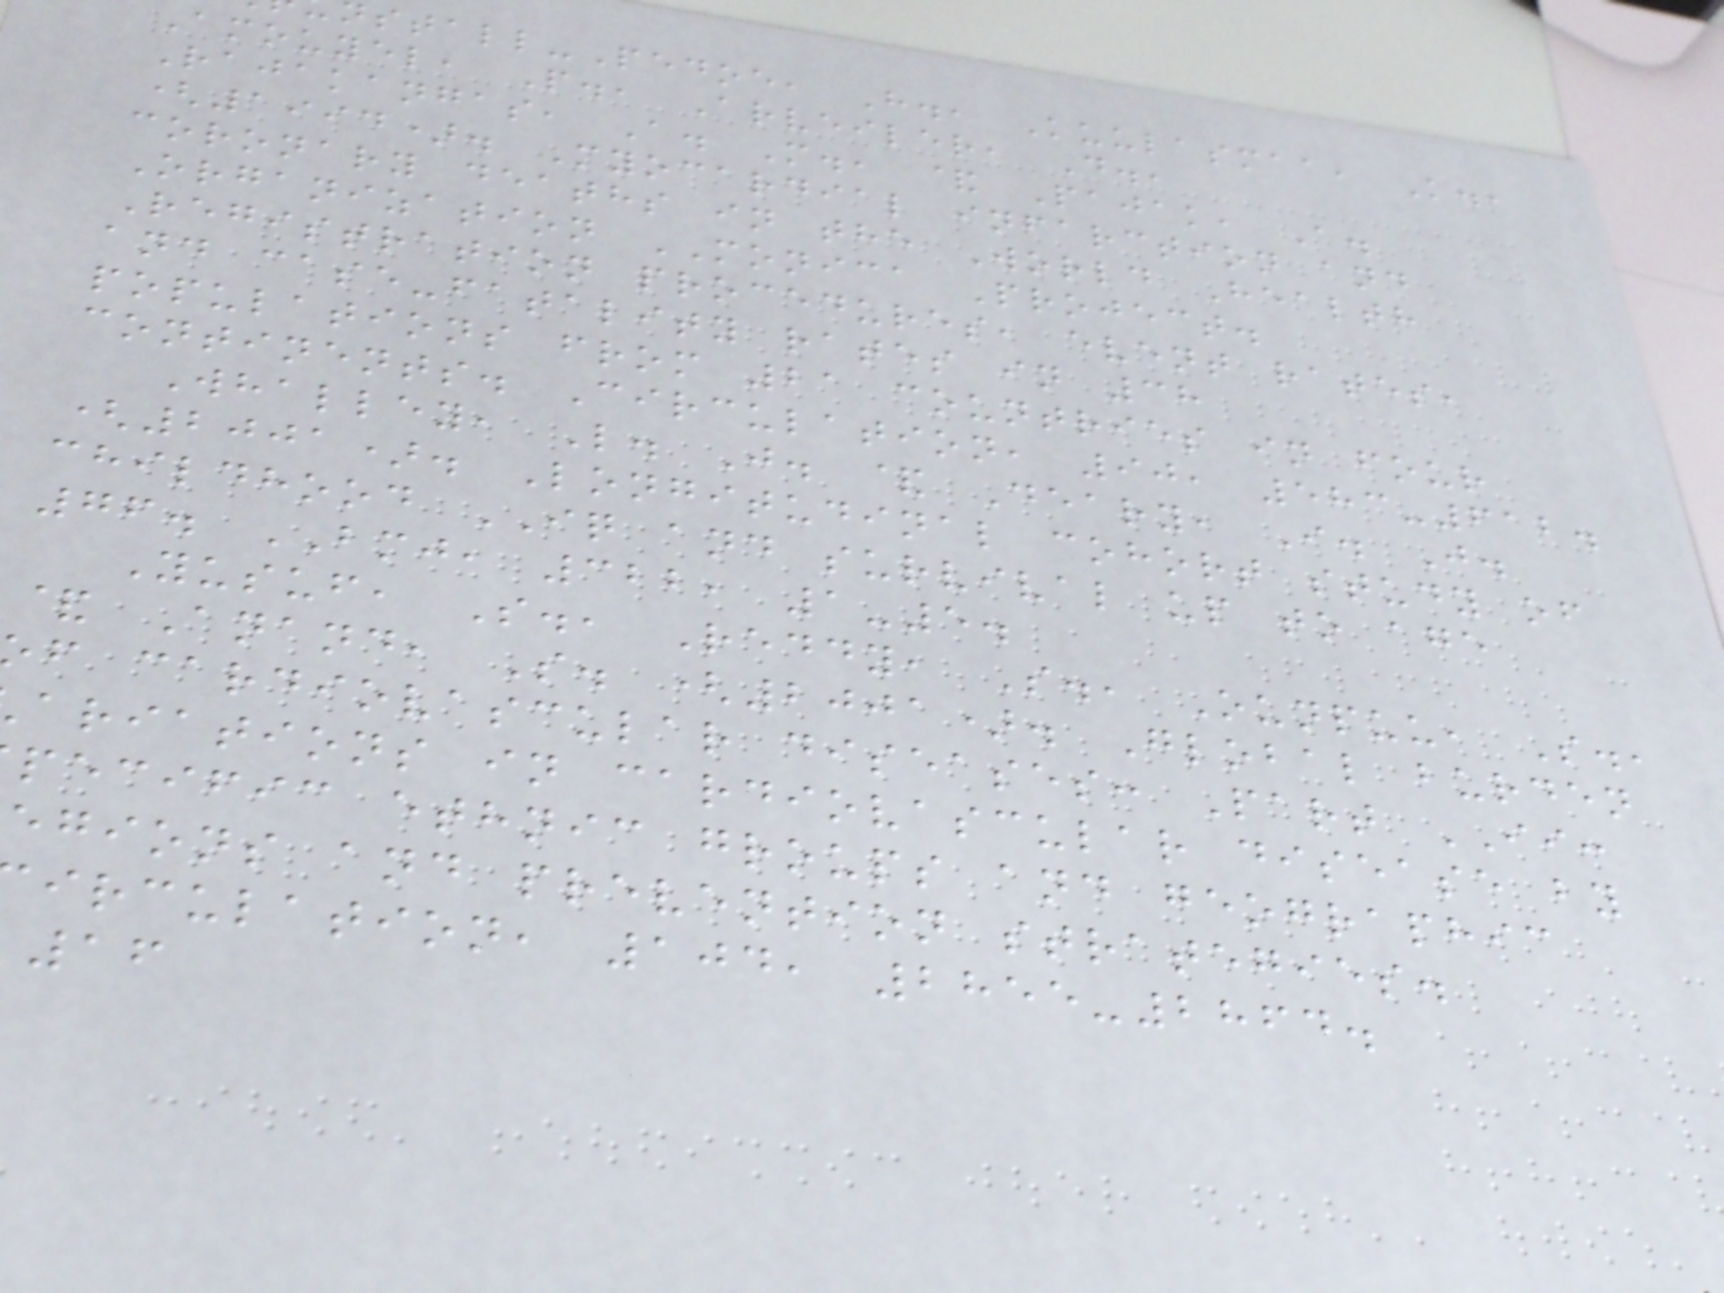stall-Pedoe, H., Kuulasmaa, K.,
Amouyel, P., Arveiler, D.,
Rajakangas, A. M., & Pajak, A.
(1994). Myocardial infarction and
coronary deaths in the World Health
Organization MONICA Project.
Registration procedures, event rates,
and case-fatality rates in 38
populations from 21 countries in four
continents. Circulation, 90, 583-612.
Whalley, L. J. & Deary, I. J.
(2001). Longitudinal cohort study of
childhood IQ and survival up to age
76. BMJ, 322, 1-5.
Yusuf, S., Reddy, S., Ounpuu, S.,
& Anand, S. (2001). Global burden
f cardiovascular diseases: Part II:
ariations in cardiovascular disease by
pecific ethnic groups and geographic
egions and prevention strategies.
irculation, 104, 2855-2864.
16
